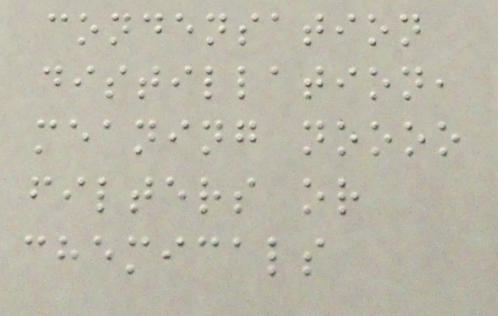condensation
distillation,
meaning noooo
filters or
chemicals
